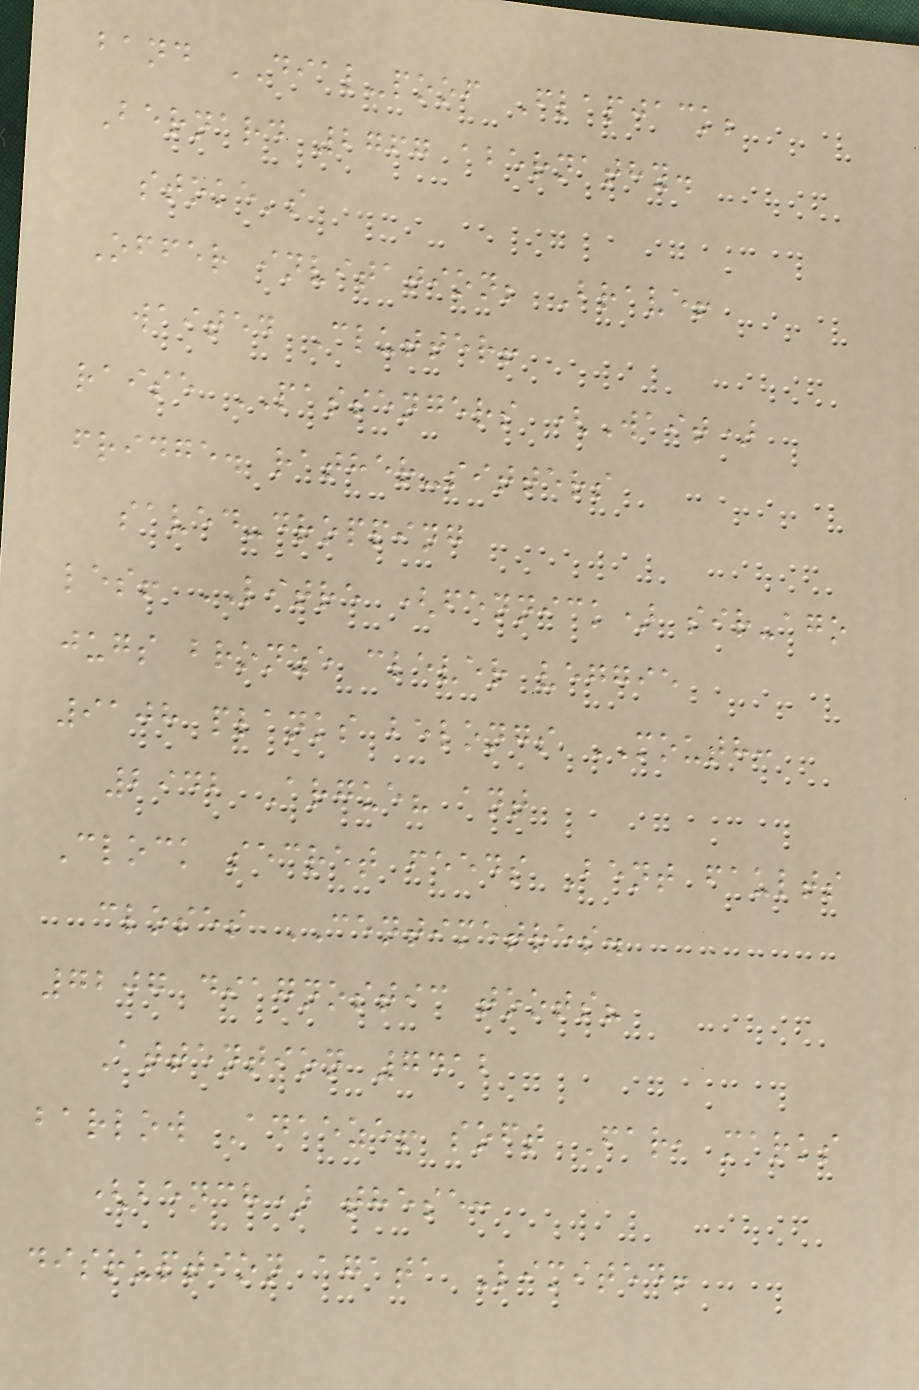band DIAL-poof Flapjack;
Bernard 2767 abernathy.
stoke's
Offer invitation; Brave!
waited Clutter!
raise PASSENGERS (Wait)
fridge. rather-sitters
saved-dropping
les! LITRE (fennick) sir-ago
jugs bronze clever veggie
9108 planks belongs MOUTH:
2942 Argue? ant
Clock secret feeds Bent faults
closes CENTIMETRES.
7207 diagnostic toots?
Attention 7412
barlow Adaeze! soft Far, marks
(bench) these:
disruption agata Limited!
